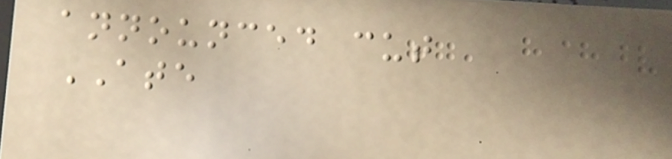announced cut
ATE
